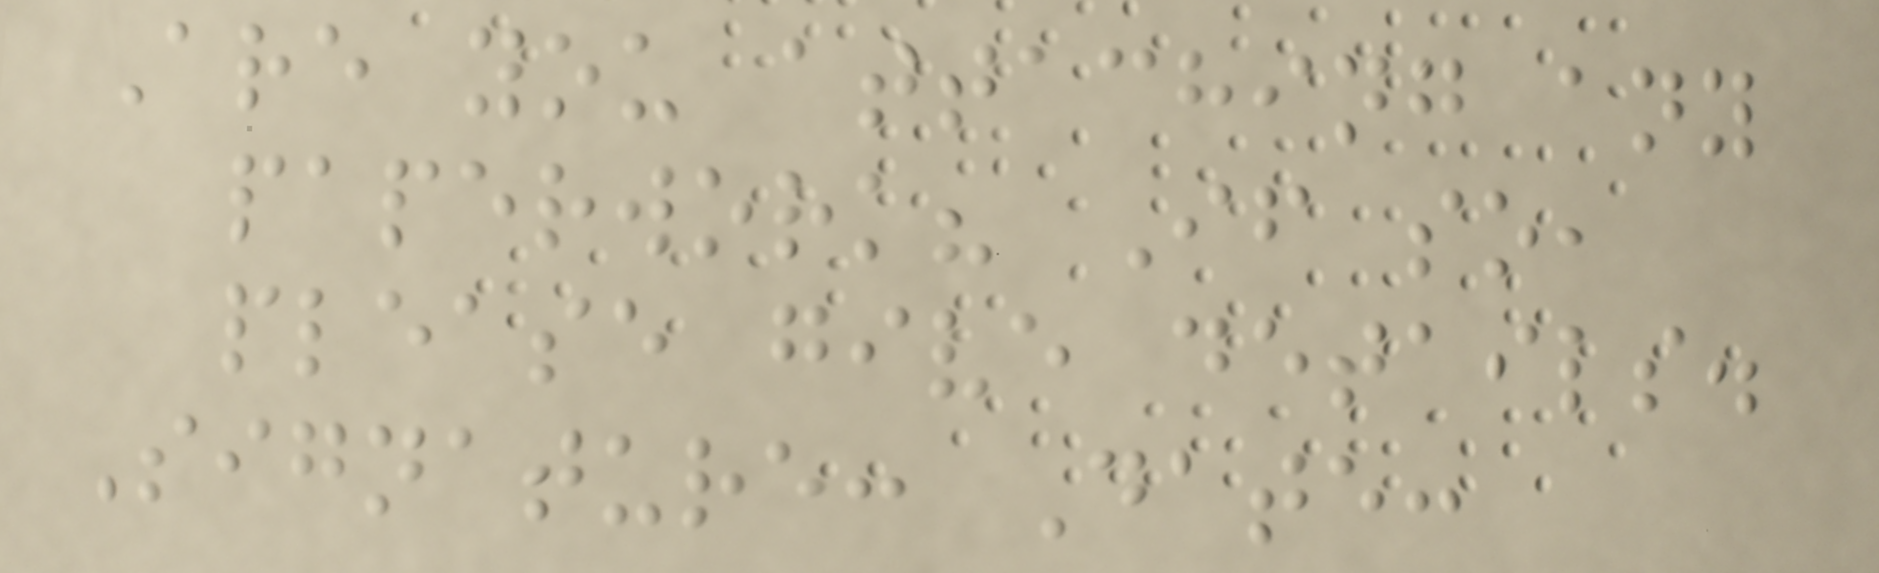Are you attaching any
paperwork? If so,
please give details.
Signature: Date:
